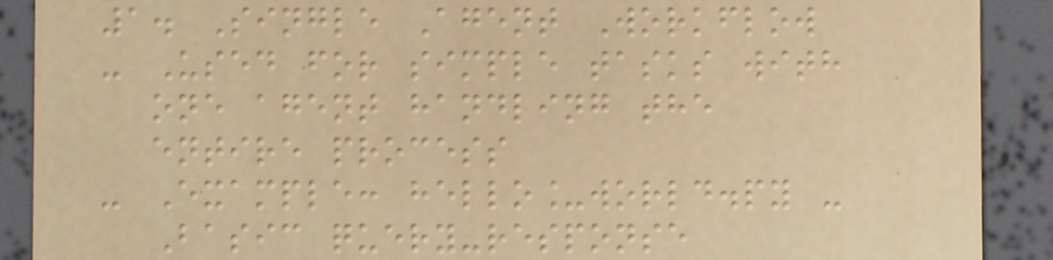1. Single Agent Workflow
- Used for simple tasks with
one agent handling the
entire process
- Example: hello_world.py -
Basic query-response
